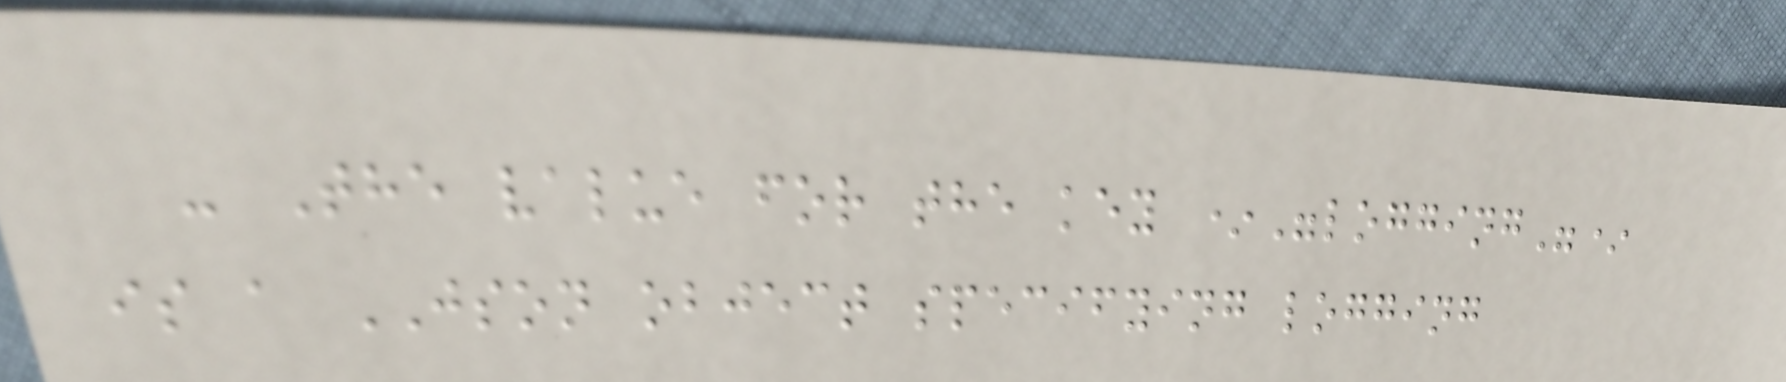- The value for the key *"logging"*
is a JSON object specifying logging
